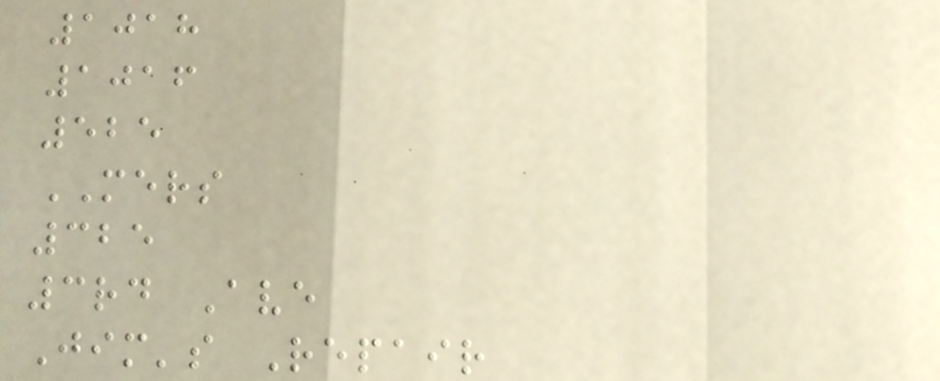1018
1016
525
MERS
325
3rd Ave
Jim's Repair
